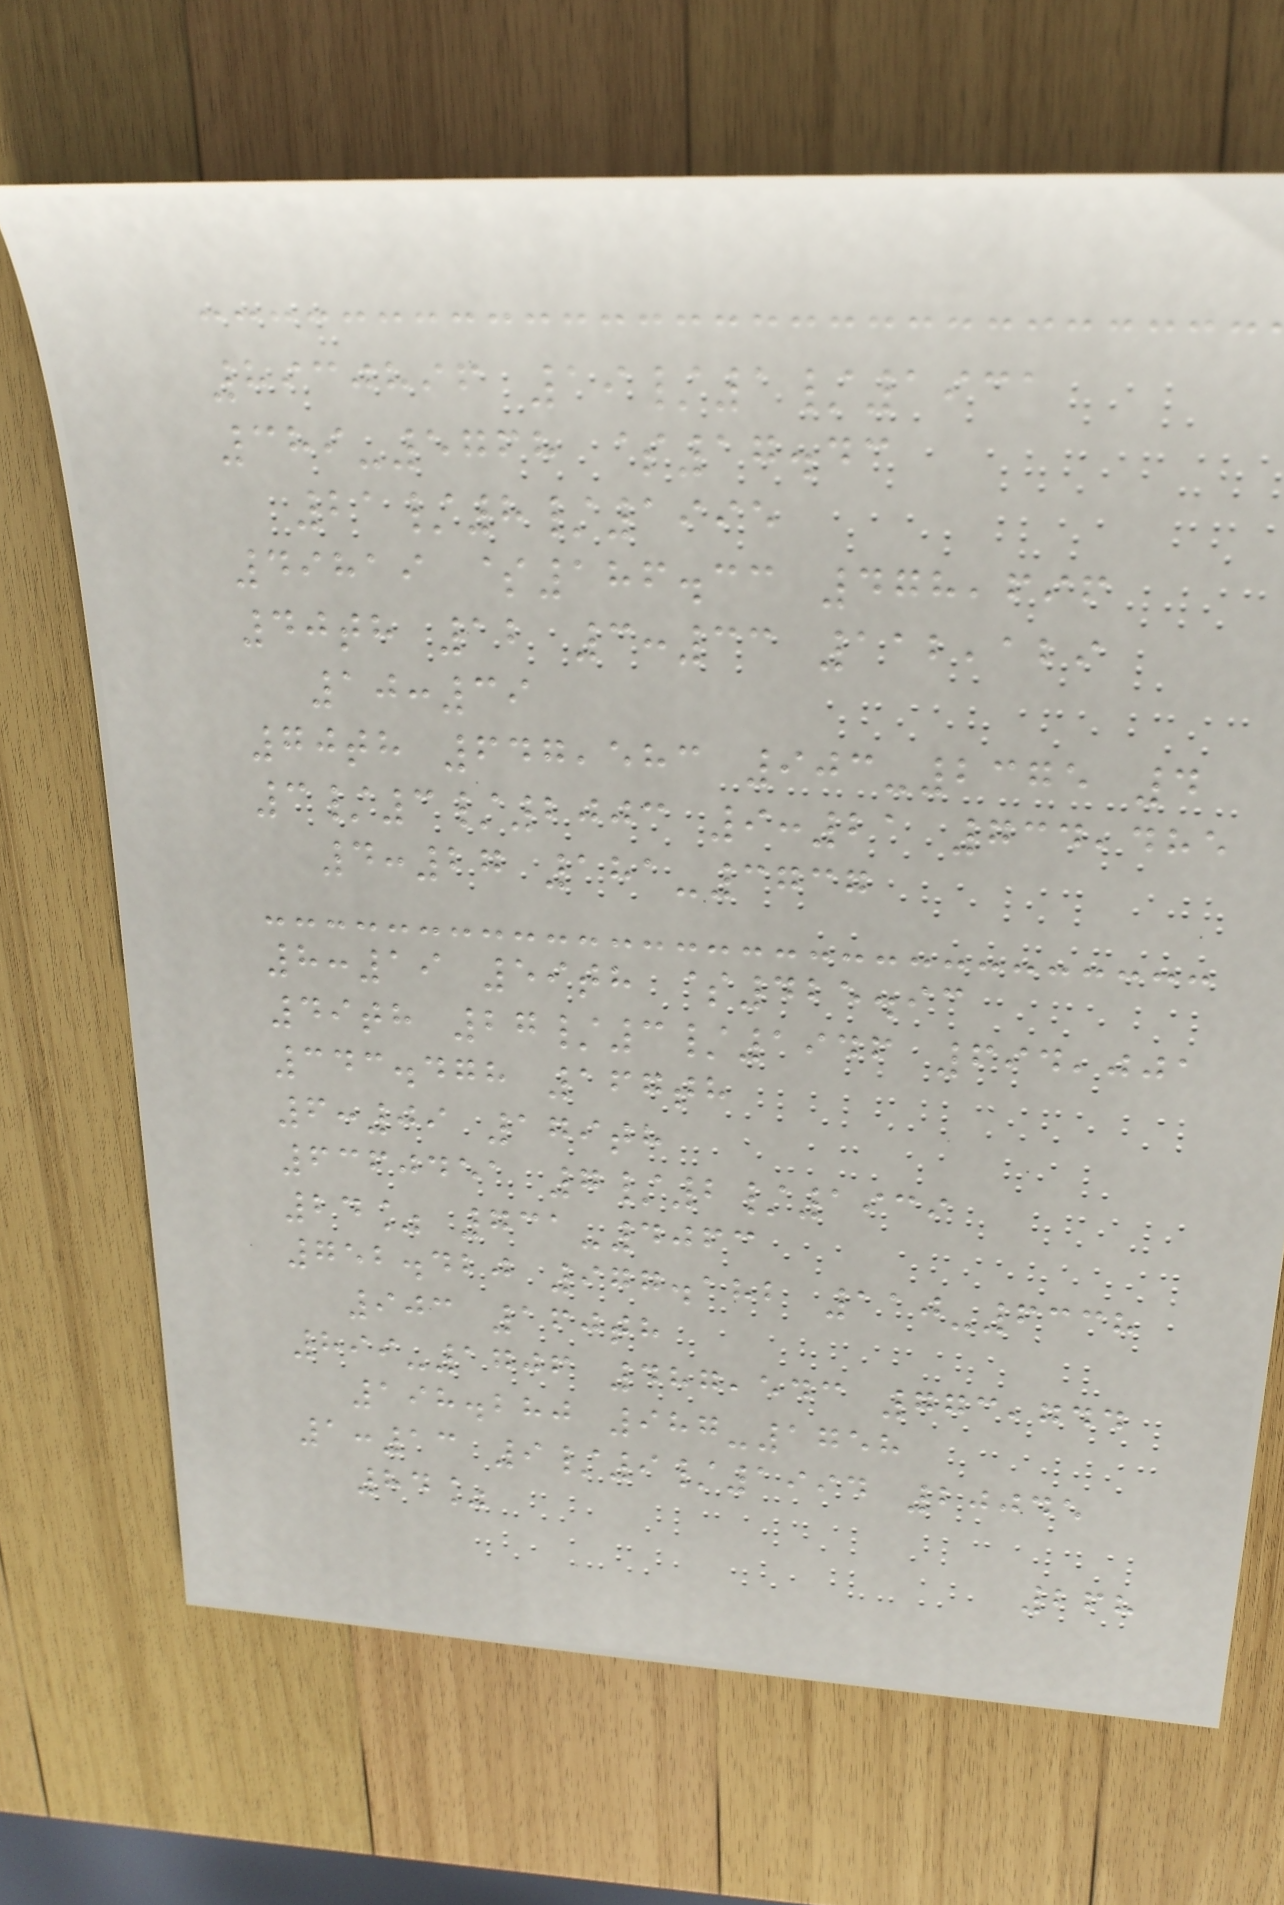8930896 19/1/1931
389-5768 $17.43
21/8/1995
49819 $186.33 478,696
40th 12 3:33 112,129
10:39
70th 647,583 903-2375 4
3/3/2003 9:21 734,485
4:27 181-3737
8:19 59th $425.93
49th 27/3/1946 694,001
343.478 167th
6:09 179th
6360451 7/2/1939
24% 731-4063
752.420 977.182 110-6338
903 160th
899-1706 487,543 773,744
198.280 987-1758
1:13 9/9/1994 20045
84%
268
